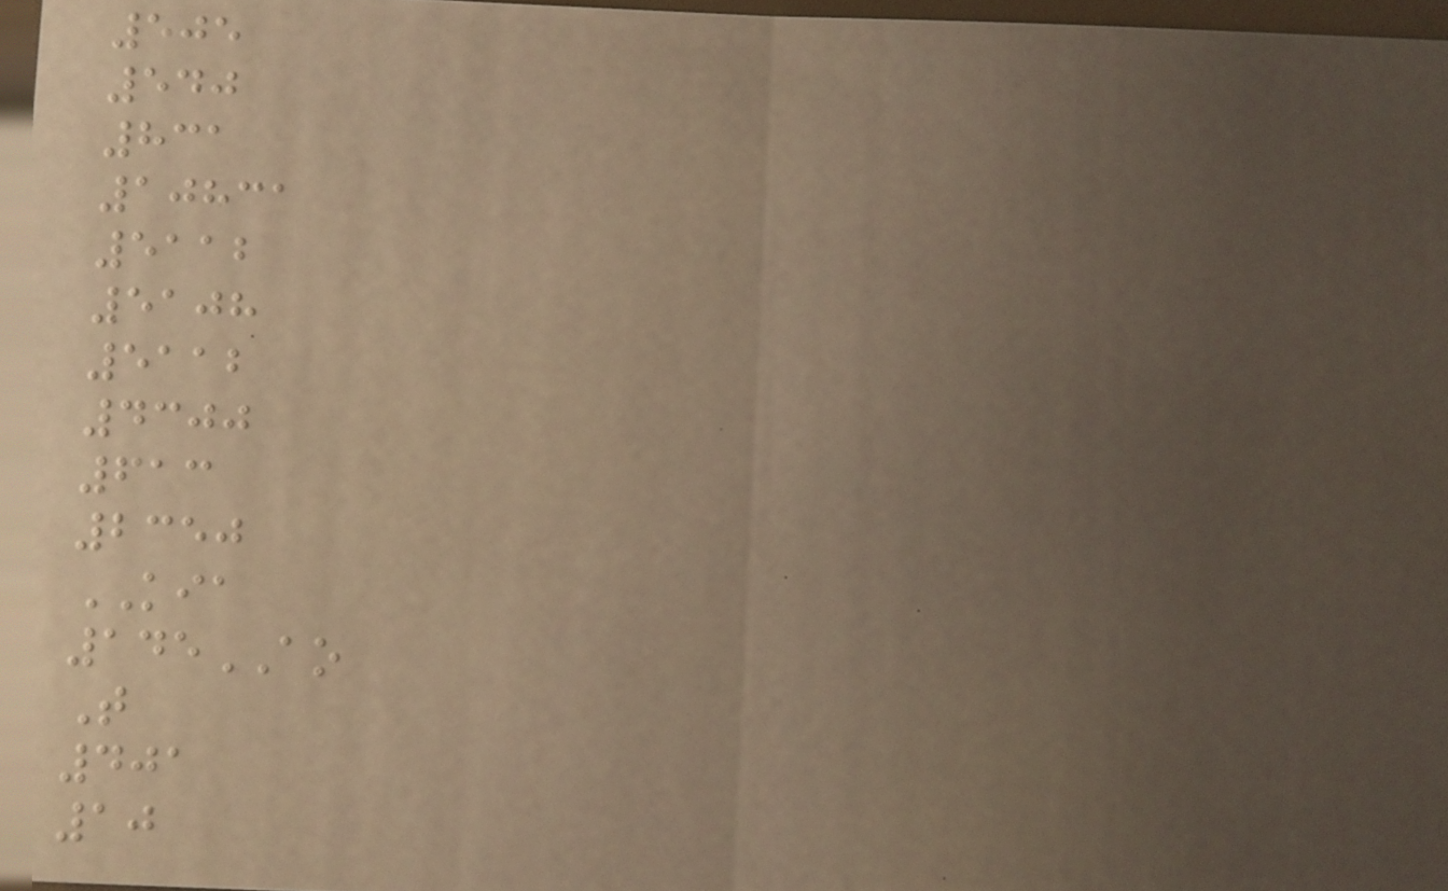505
540
831
10831
5112
5108
5112
4300
613
2350
KIA
145AO
T
401
10
